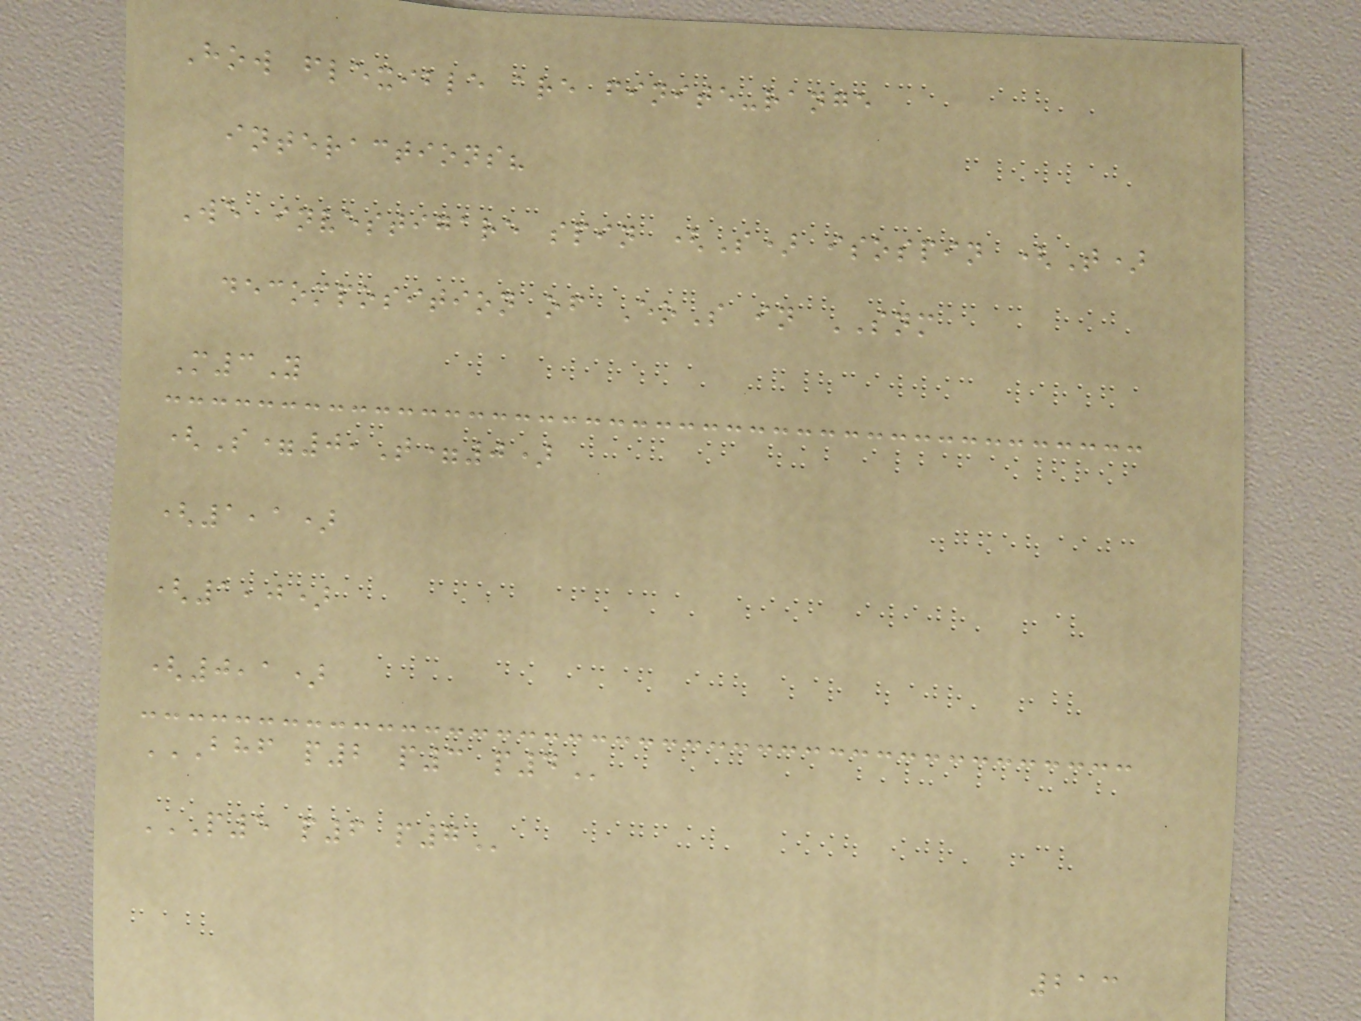How flexible are finite-range
interactions?
We investigare spin (S) isospin (T)
decomposition of EoS in SNM
M3Y
(S=0,T=0)
(1,1)
(1,0)
(0,1)
BHF P2 P3 P4
P5 P6 P7
213
